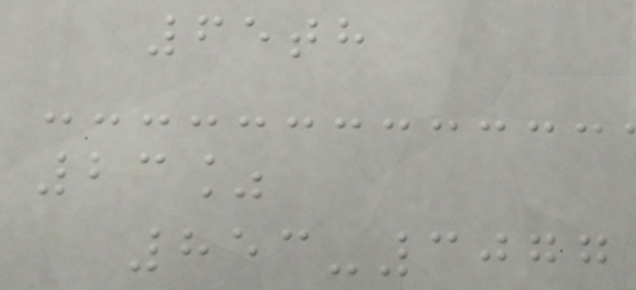65th
23%
853-3077
